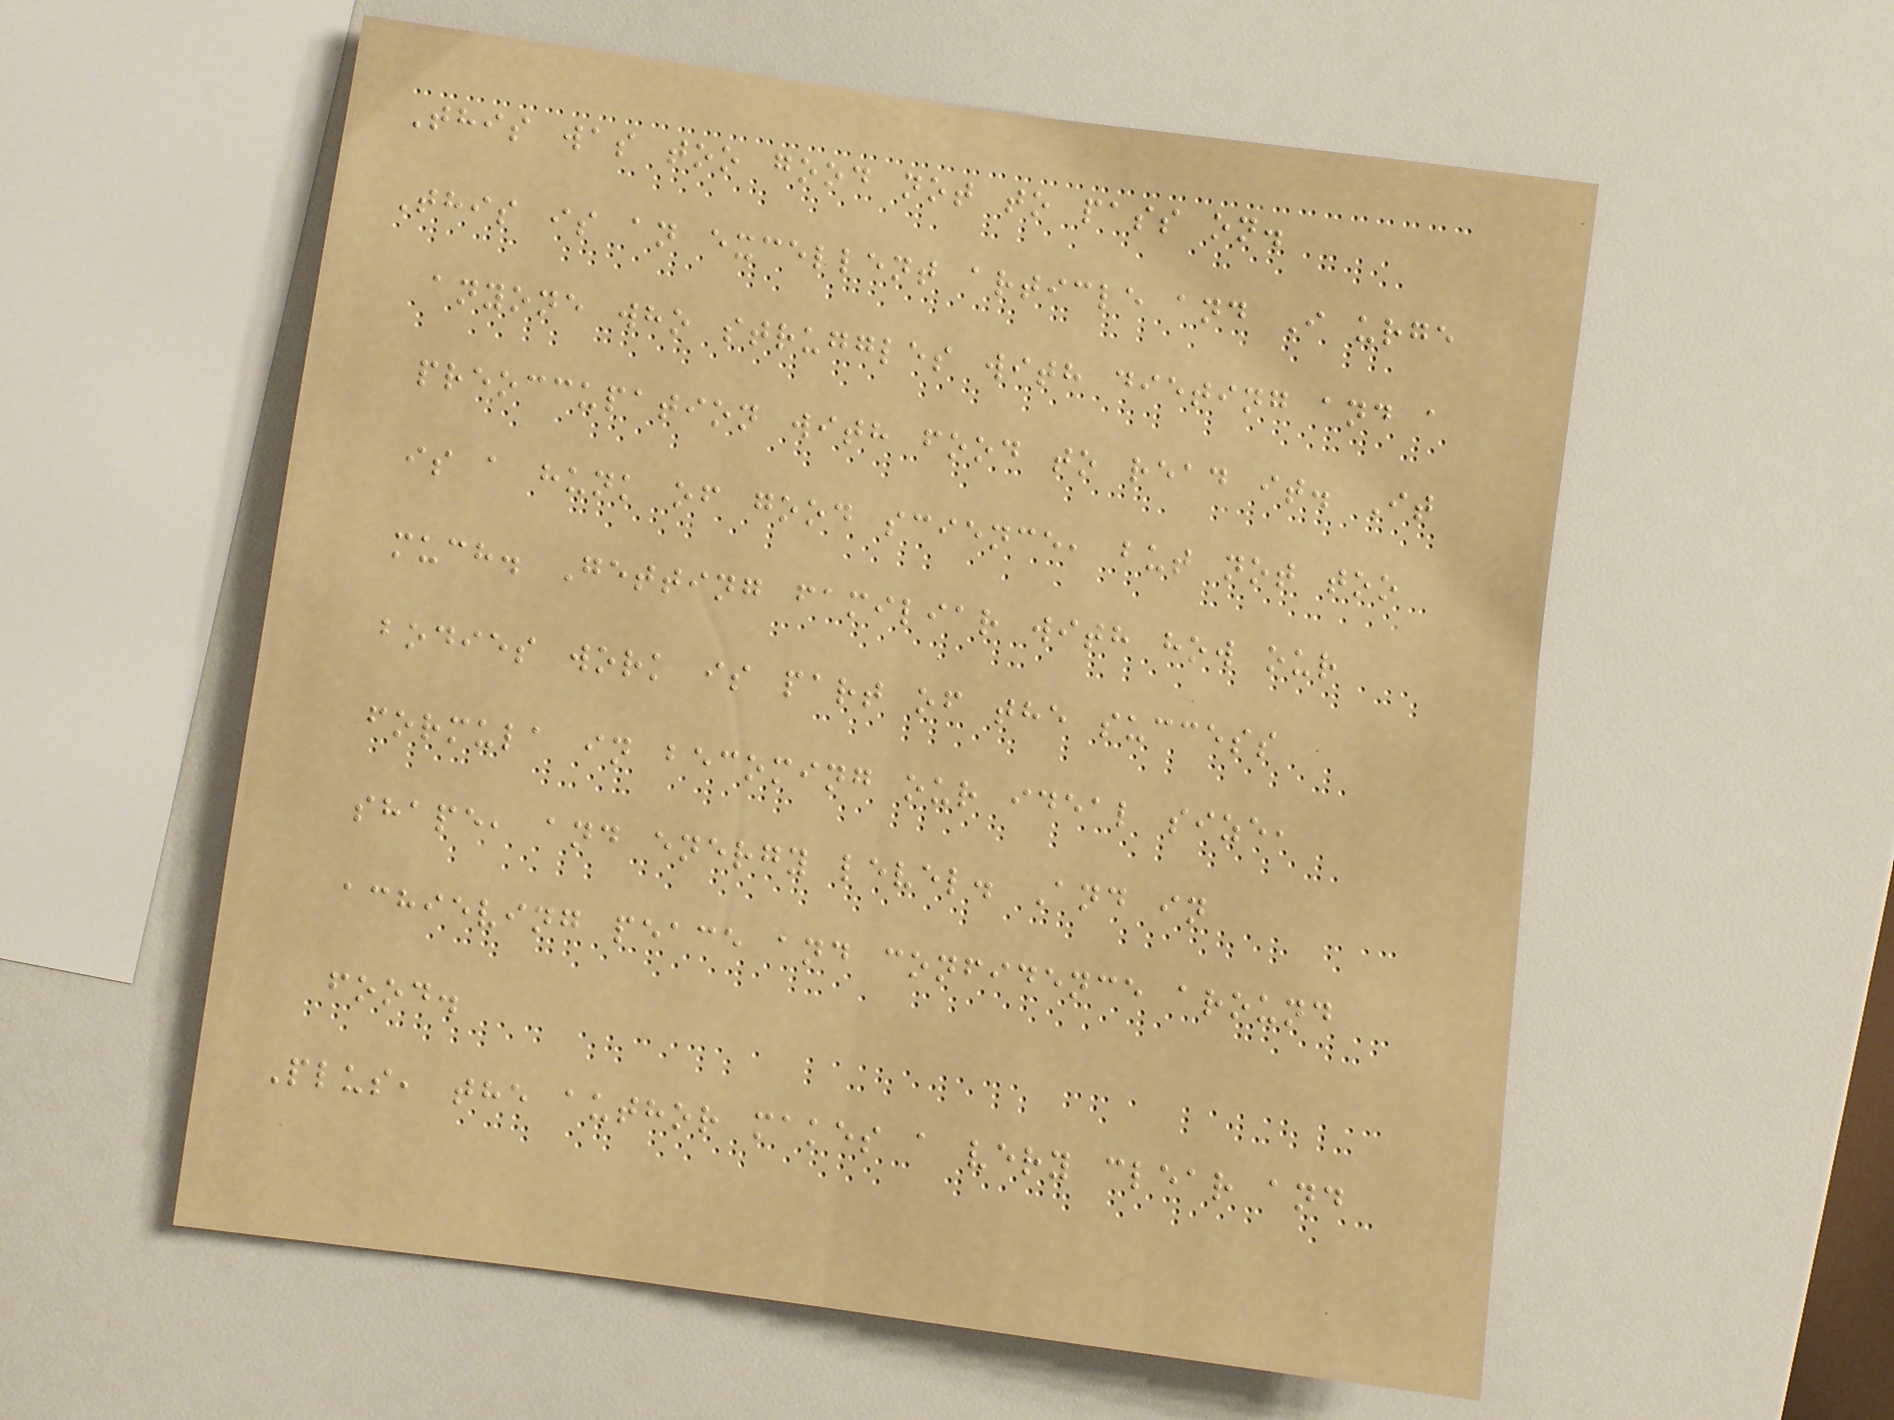This was too good not to pass on.
This is an excellent article and I urge
anyone who struggles with dieting and a
preoccupation with food to read it. It
is a hunk of good science, but not too
much. Getting familiar with how our
bodies work is part of the success
formula in becoming our ideal size,
shape, and energy level. And in
achieving peace and confidence around
food.
Plus, the author makes a very clear and
